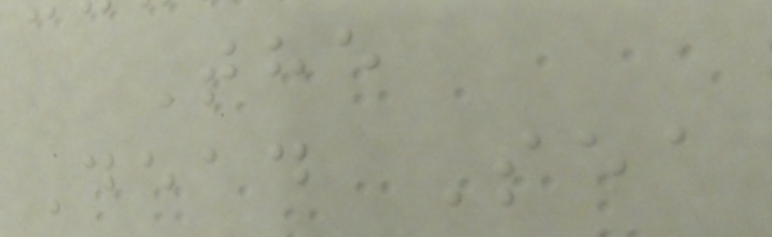The
Dead Sea
